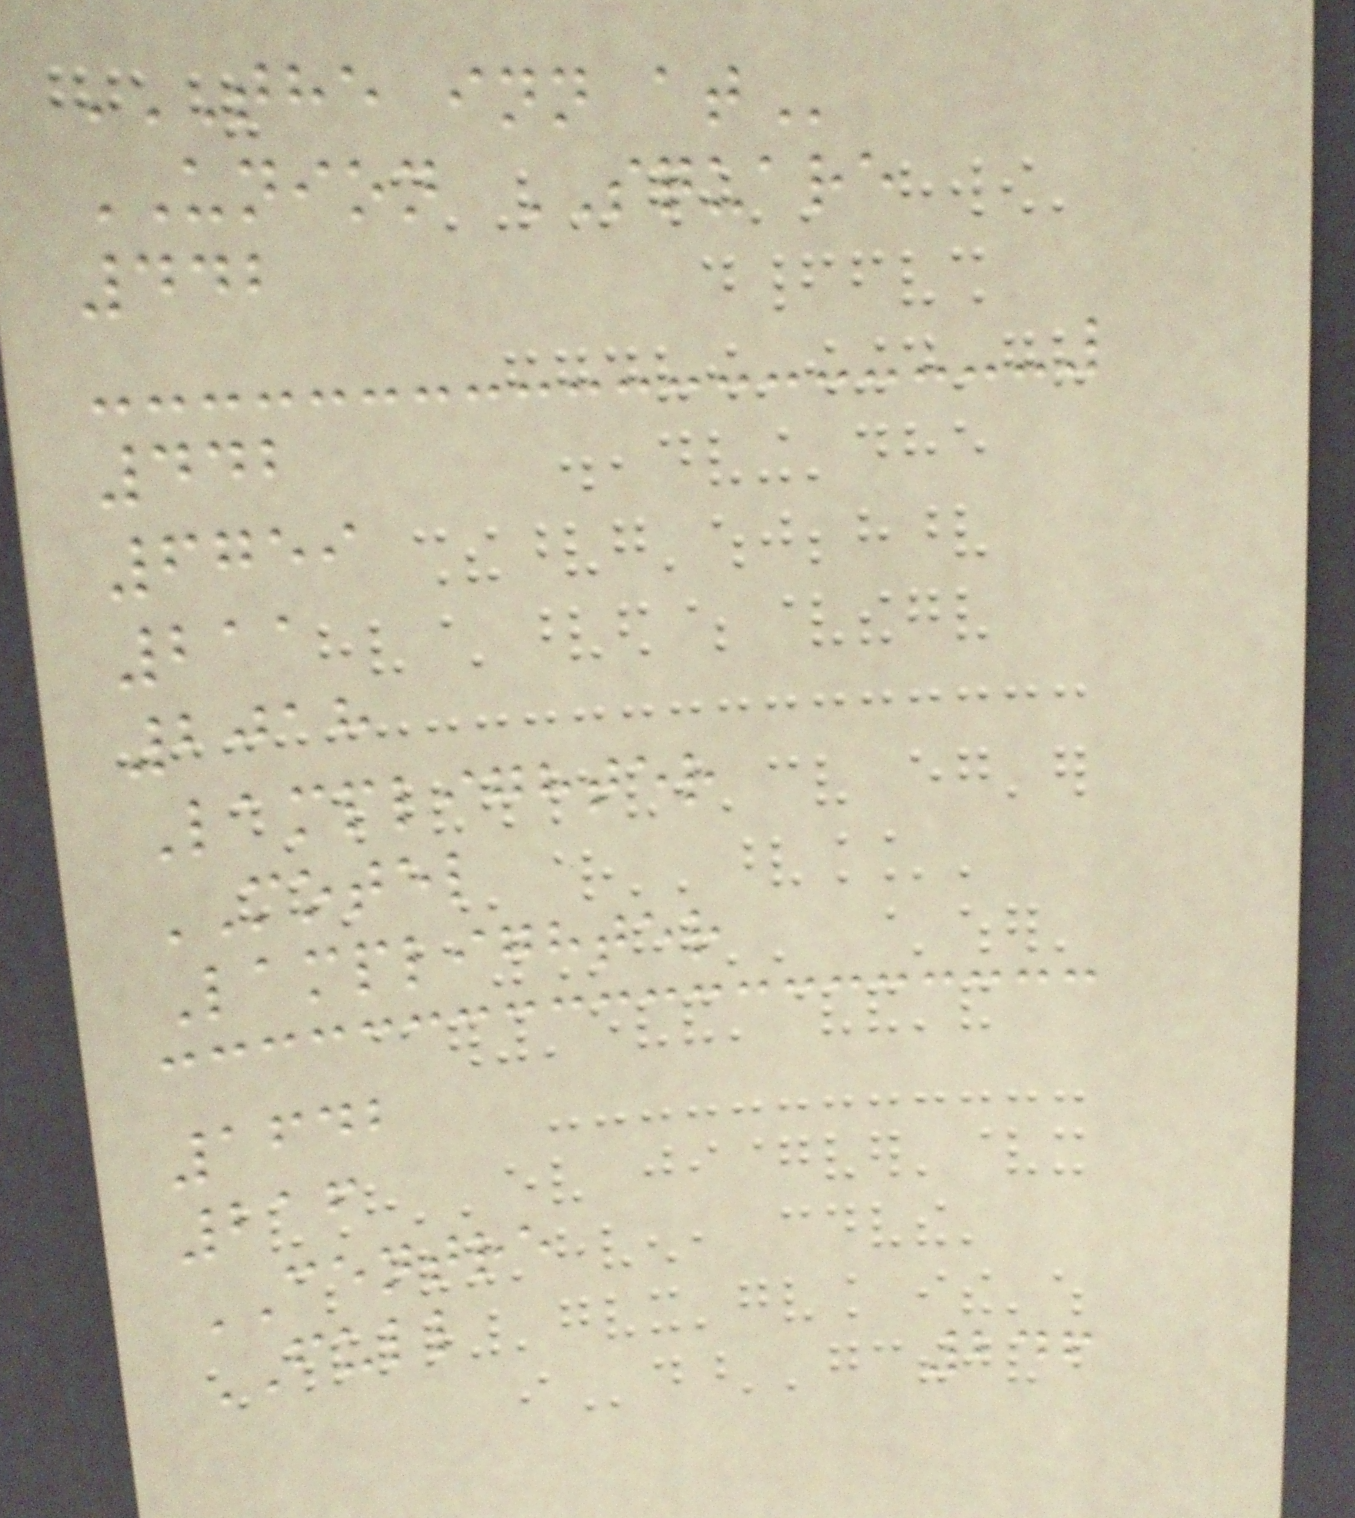THE INN AT
UNION SQUARE
442
442
6759
211
2018
Lamplighter
MOTEL
Lamplighter
1642
216
CENTRE
FULL
246
